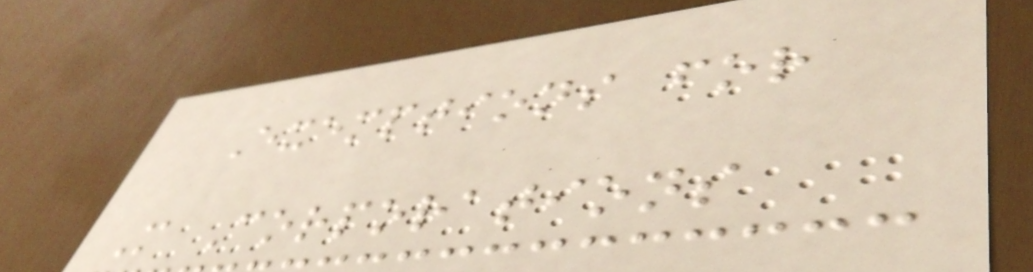Exemptions for
M Corporations
